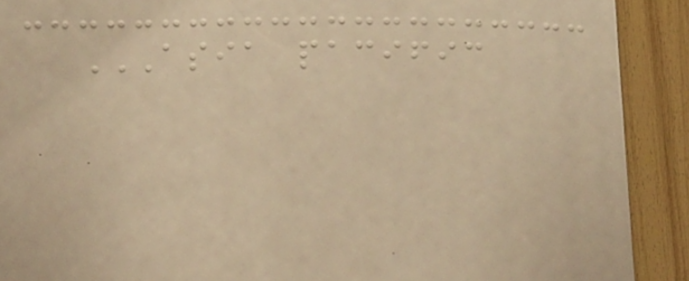ASIA PACIFIC
